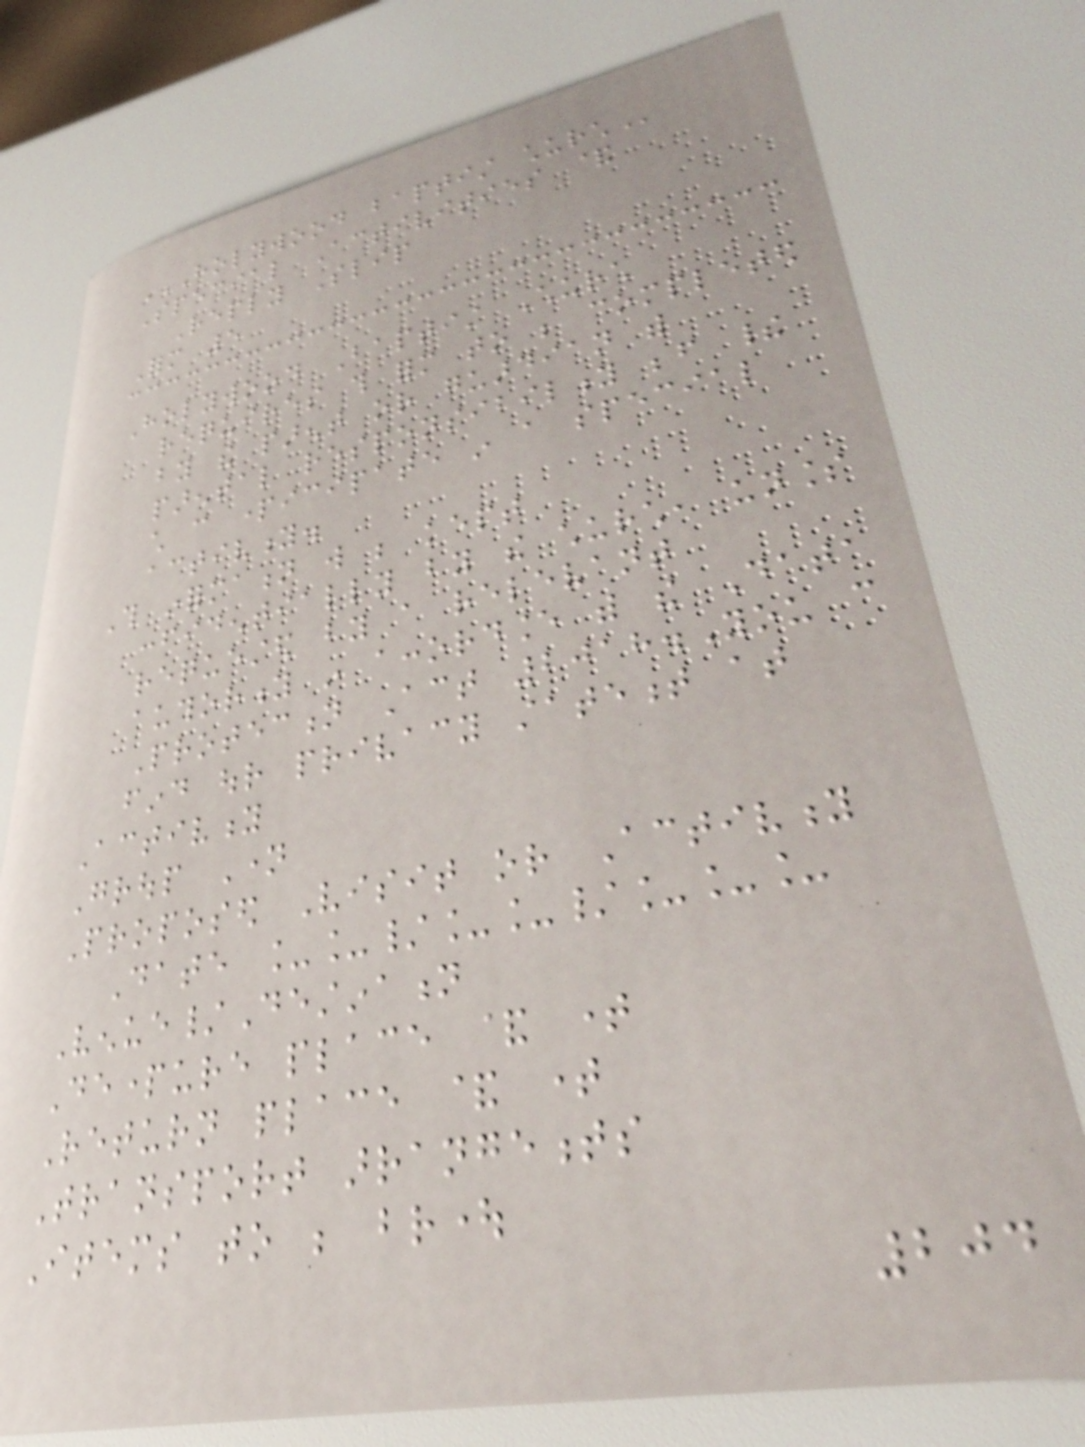HOLYWOOD BAPTIST CHURCH
Special Activities &
Reply Slip
Form 5
Holywood Baptist Church
requires this form to be completed
by the parent or guardian with
parental responsibility before their
child can participate in a special
activity.
This information will be kept
confidentially by the church, unless
requested by a relevant
authority in accordance with the Data
Protection Act 2018.You can
find our privacy statement at
Activity
Group Name
Proposed Visit or Activity
Date __/__/___
Venue/Destination
Departure place & time
Return place & time
Transport arrangements
Items to be brought
204
